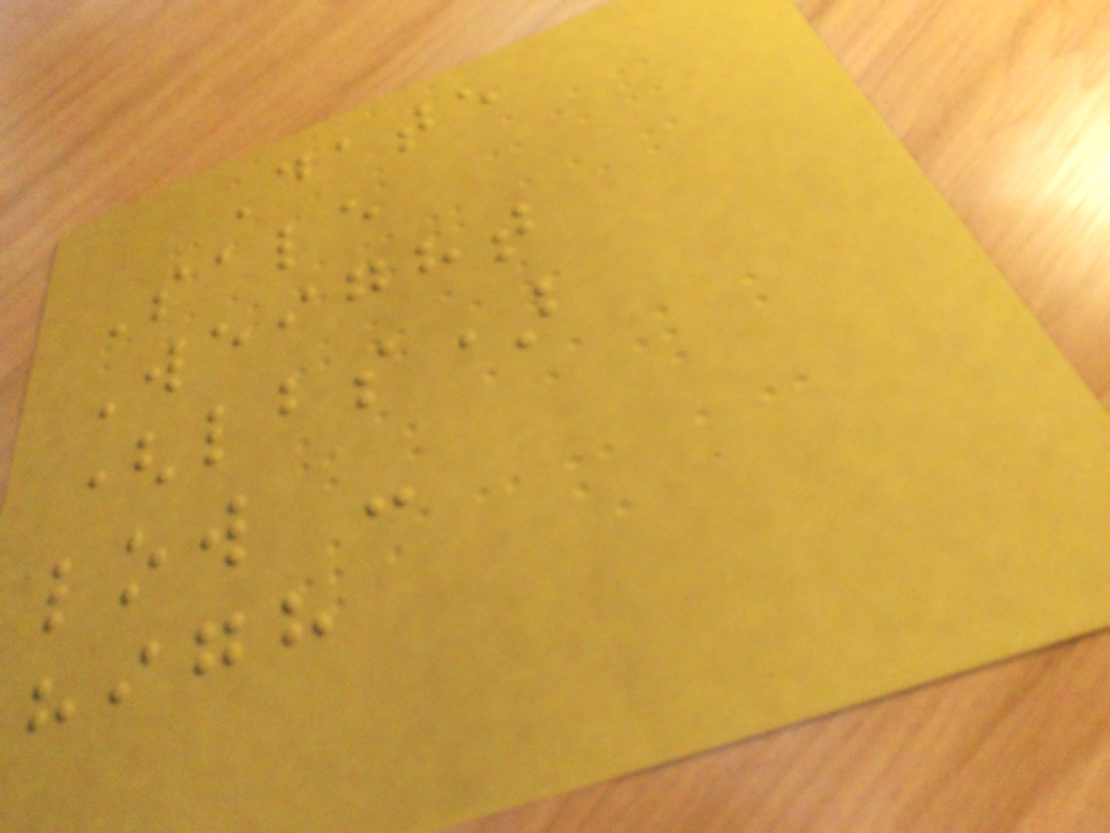Date
Sale
Weight
(lbs)
low -
high
